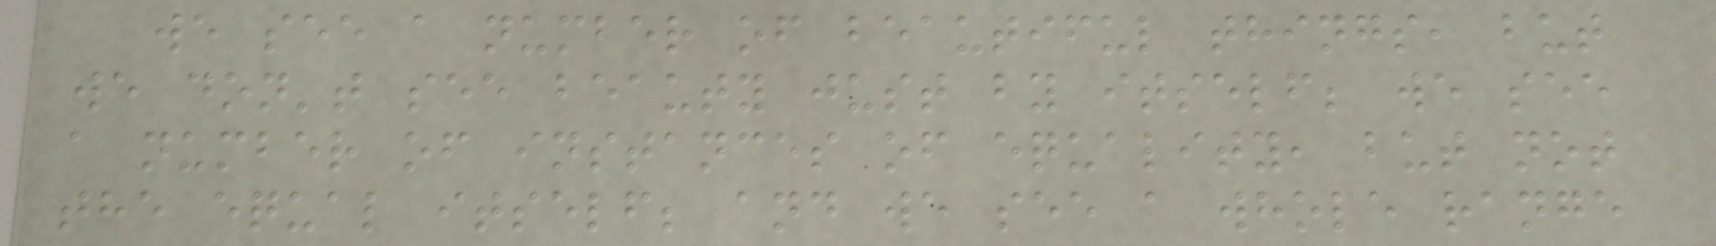we see a number of beautiful things, but
we don't see beauty just by itself; we see
a number of instances of equality, but not
the equal itself; and we see a whole range
